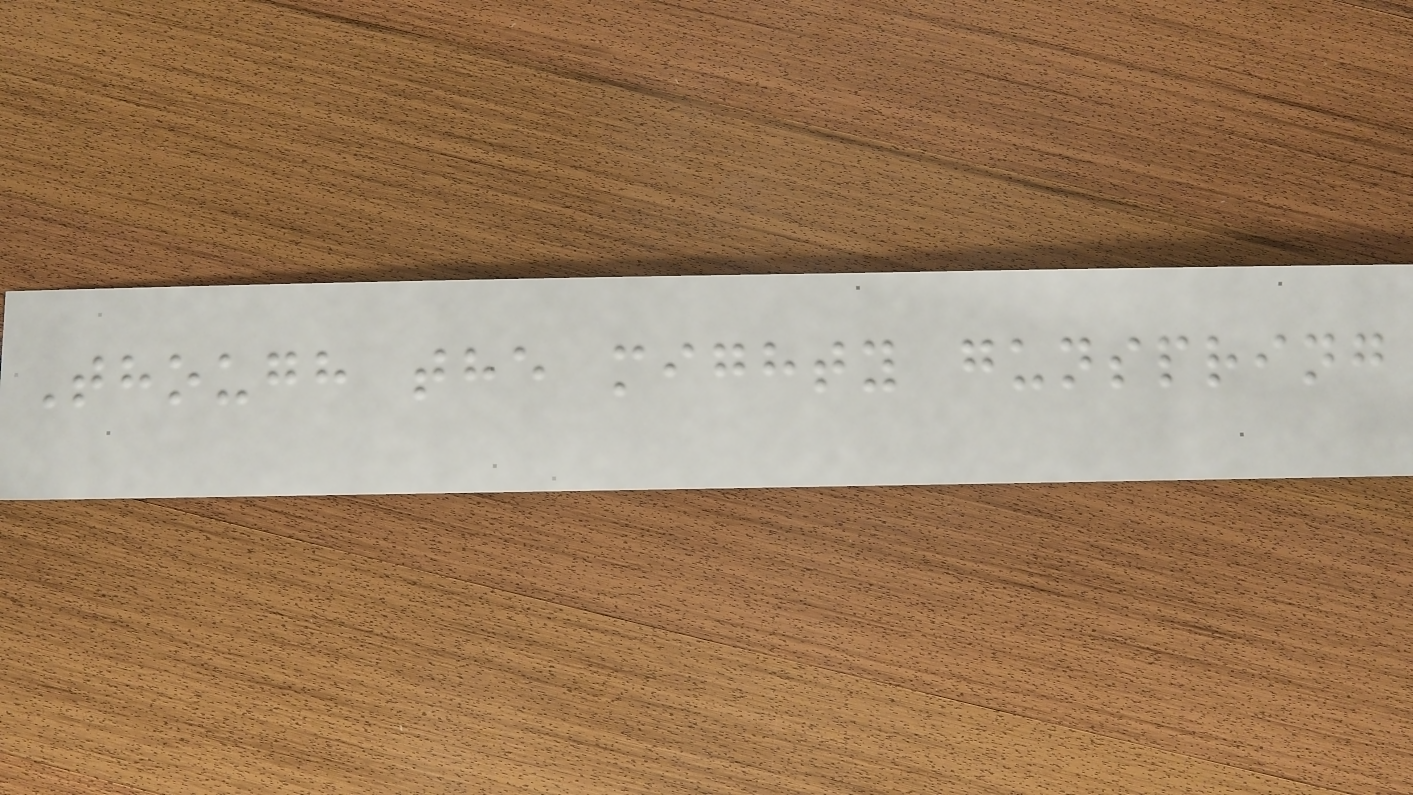Though the mighty gunspring
